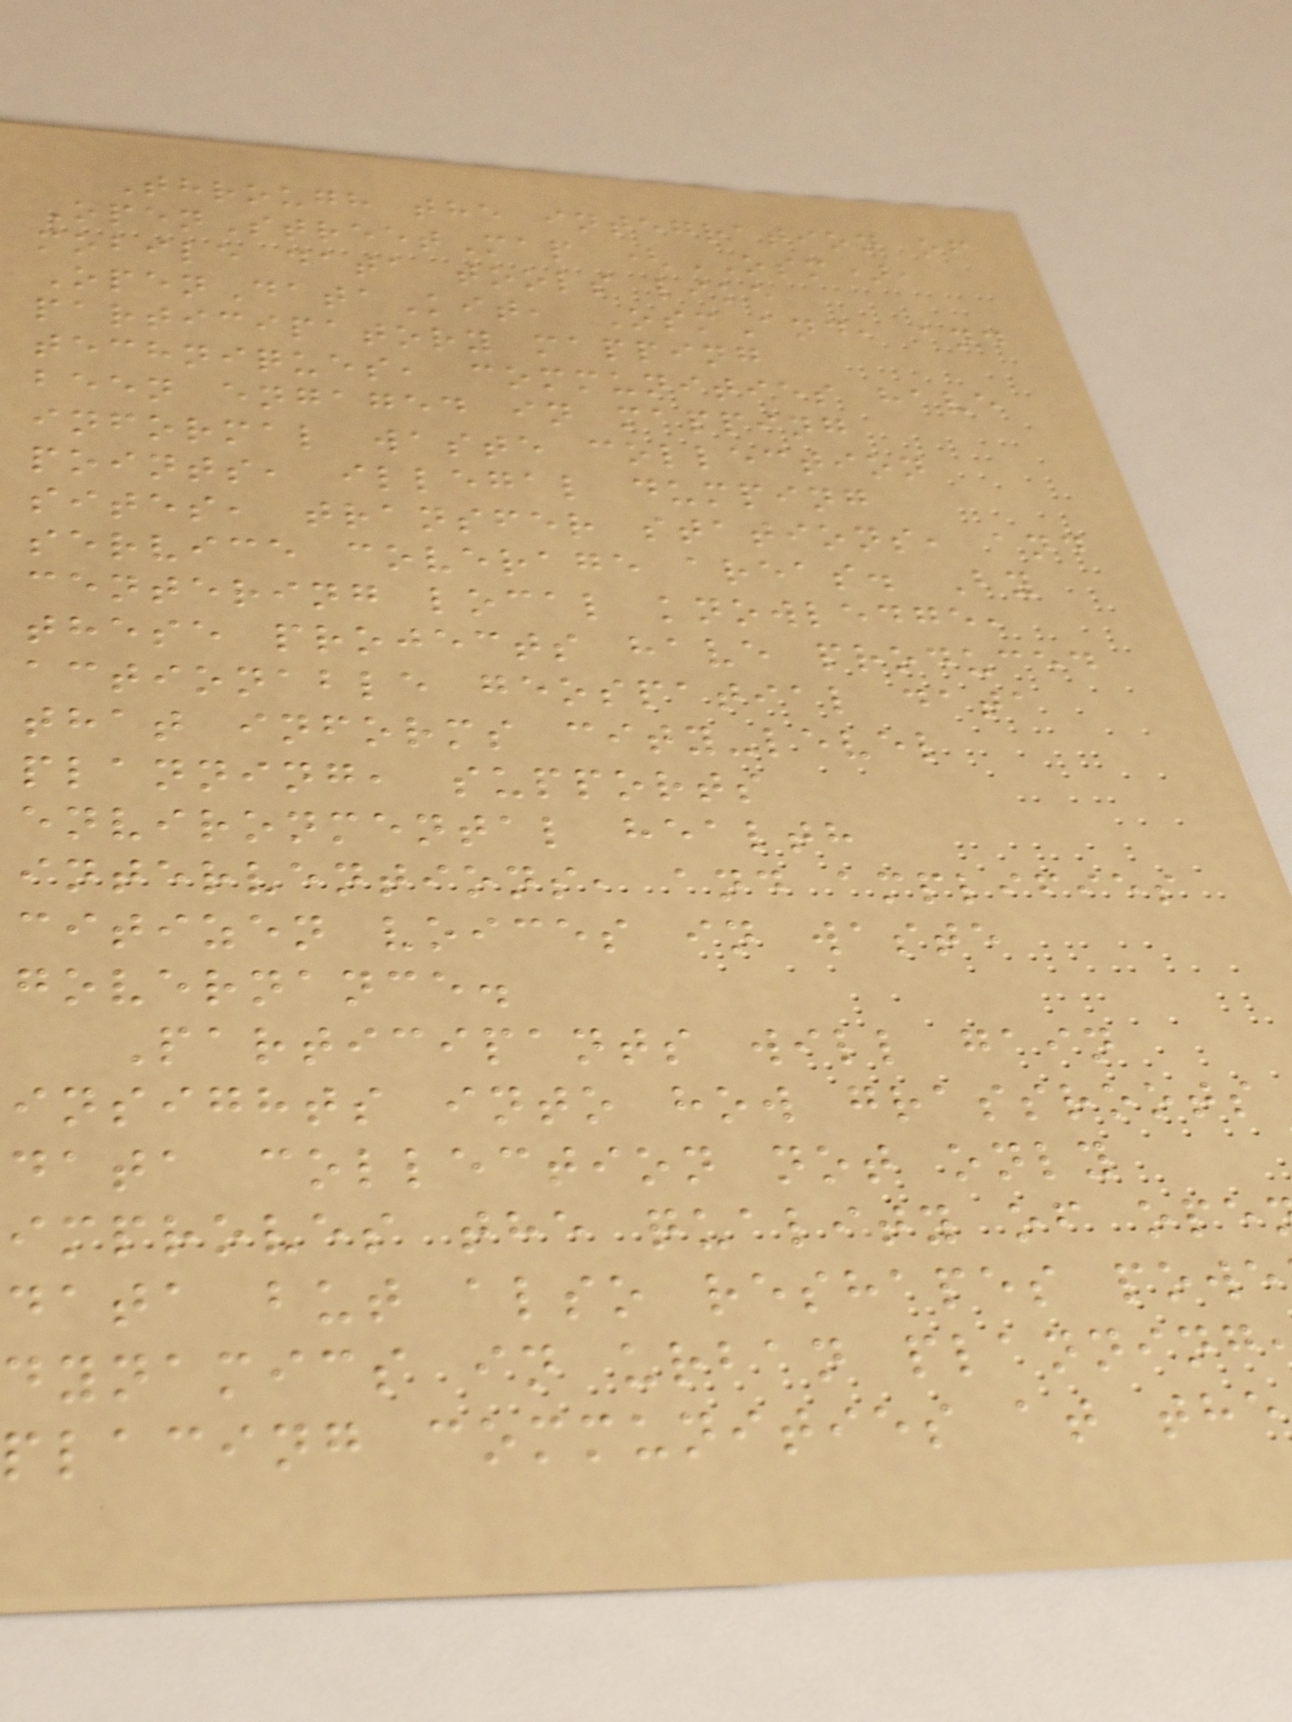Through the integration of
OpenStreetMap (OSM),
mobile data tools like
OpenDataKit, OsmAnd, and
participatory mapping
techniques, communities have
been engaged in mapping
informal waste collection
points, illegal dumping
sites, transfer stations, and
service coverage areas. By
centering local knowledge,
these projects have produced
actionable geospatial data
that informs city-level
planning, supports
environmental health
interventions, and amplifies
citizen voices in waste
governance.
Participants will gain
insights into how grassroots
data collection not only
improves the quality of ope
data but also reshapes powe
dynamics in urban planning
placing communities at the
